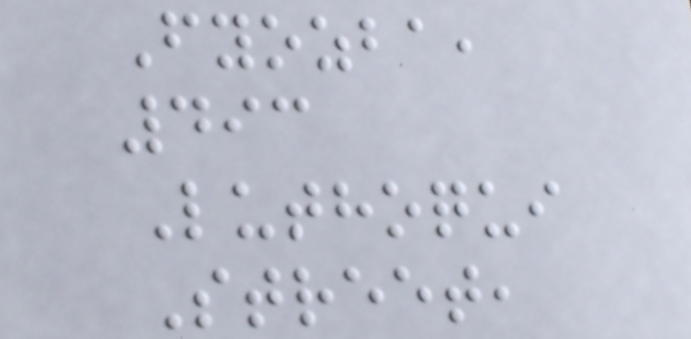Fyozba,
493
Luthoqui
Street,
